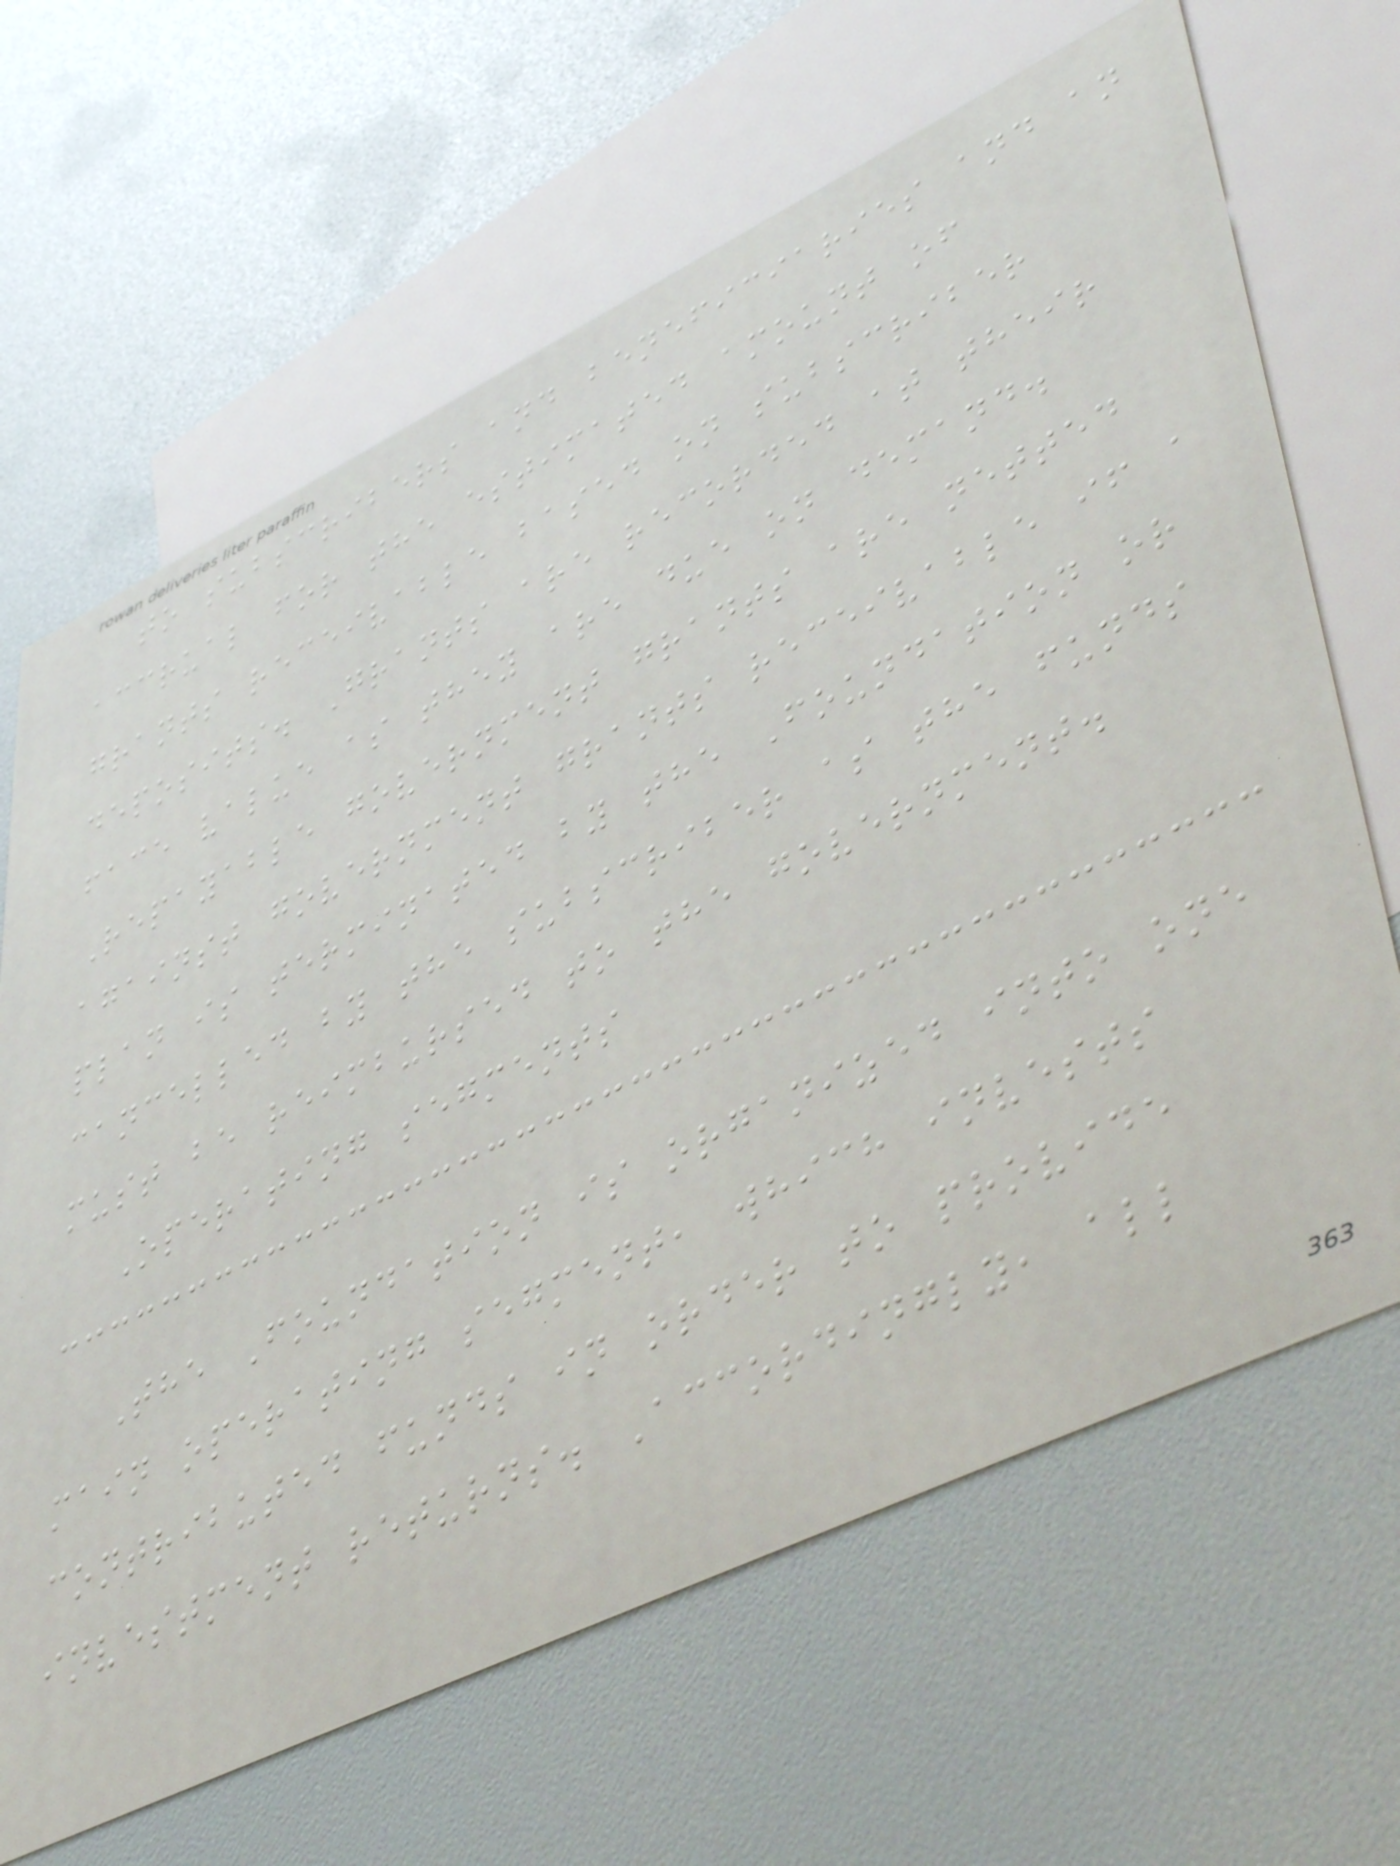to subscribers and beneficiaries and an
accrual for the estimated amount of
grants receivable based on subscriber
deposits. Grants are recorded at their
face value as they are due on demand.
Repayable government grants are netted
against government grants receivable if a
plan is terminated by the Foundation or
cancelled by the subscriber as the funds
must be reimbursed to the government.
Operating segments
The Foundation is organized into one
main operating segment, which invests
contributed funds in order to provide
investment returns. Accordingly, all
